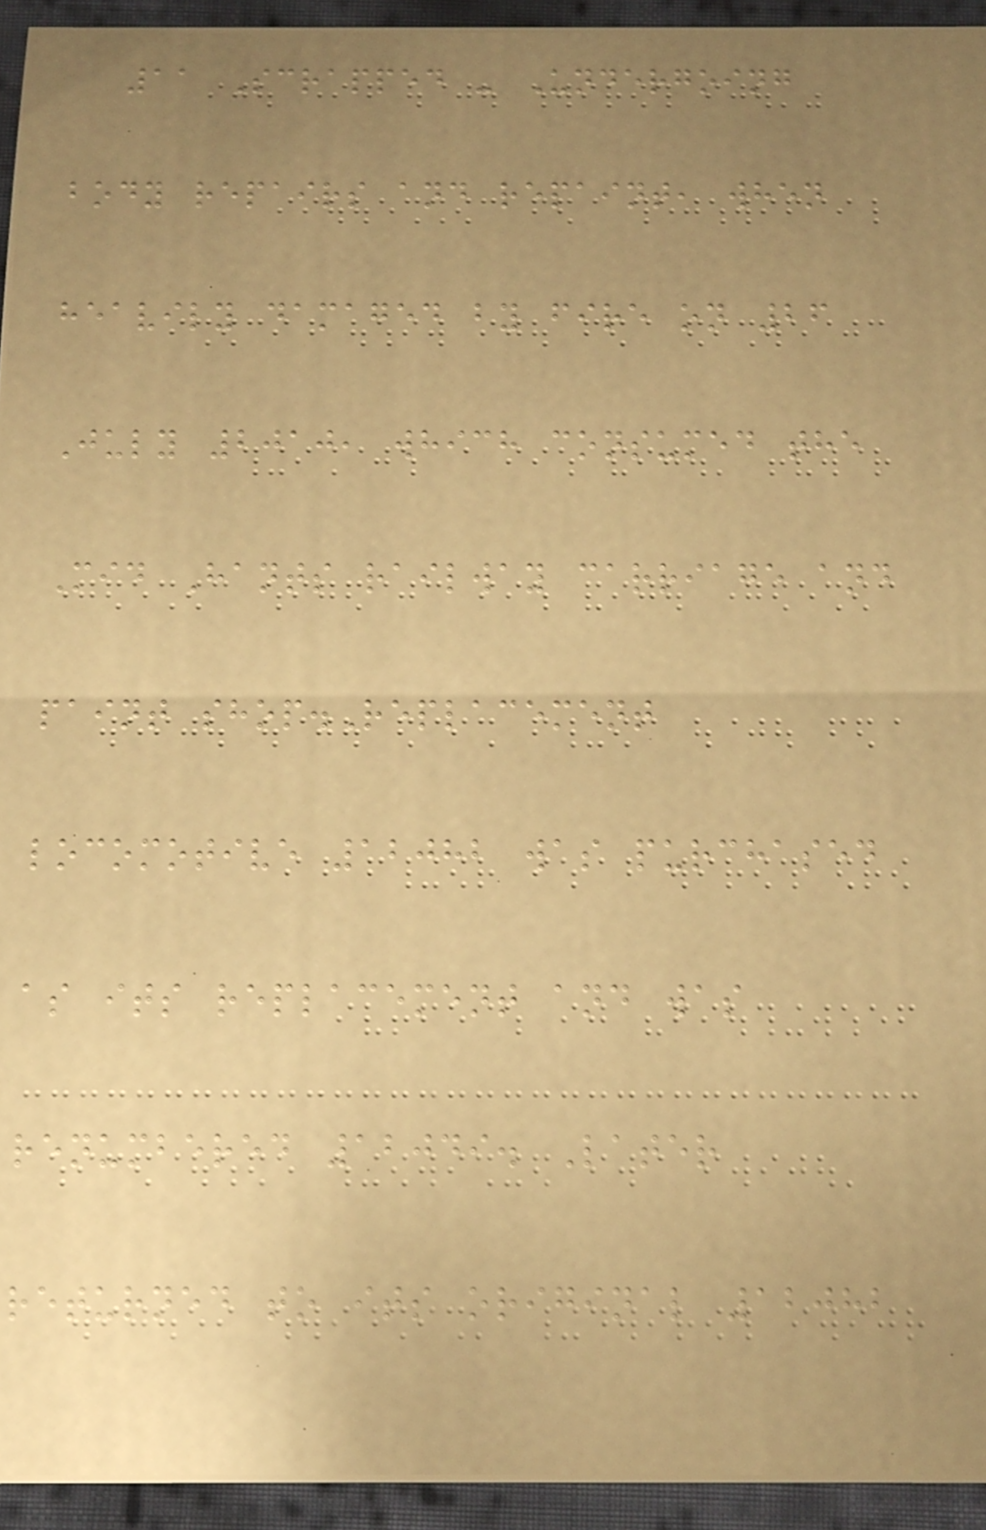11 Scrapped - Undergoing
body repairs and repaint, when
heavily damaged by fire on 26
July 2010, which consumed the
Mid Hants railway carriage and
paint shop.Replacement
locomotive 12082 was purchased
as its replacement and was
renumbered 12049. Later
returned to its original 12082
